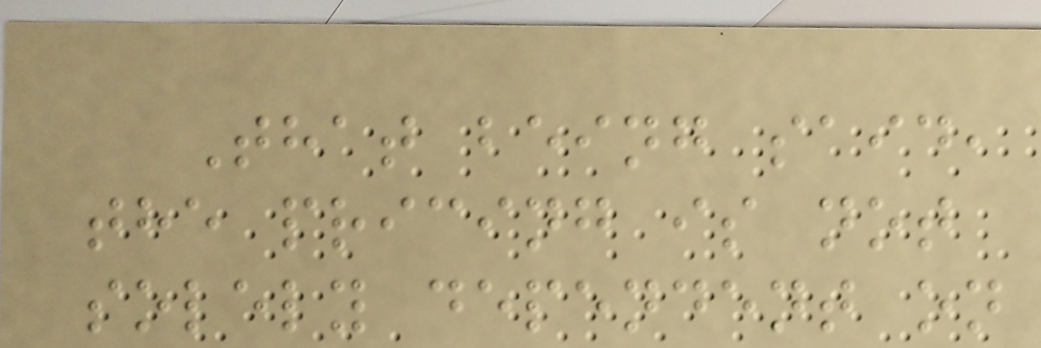That being said,
the pricing is not
solely dependent on
